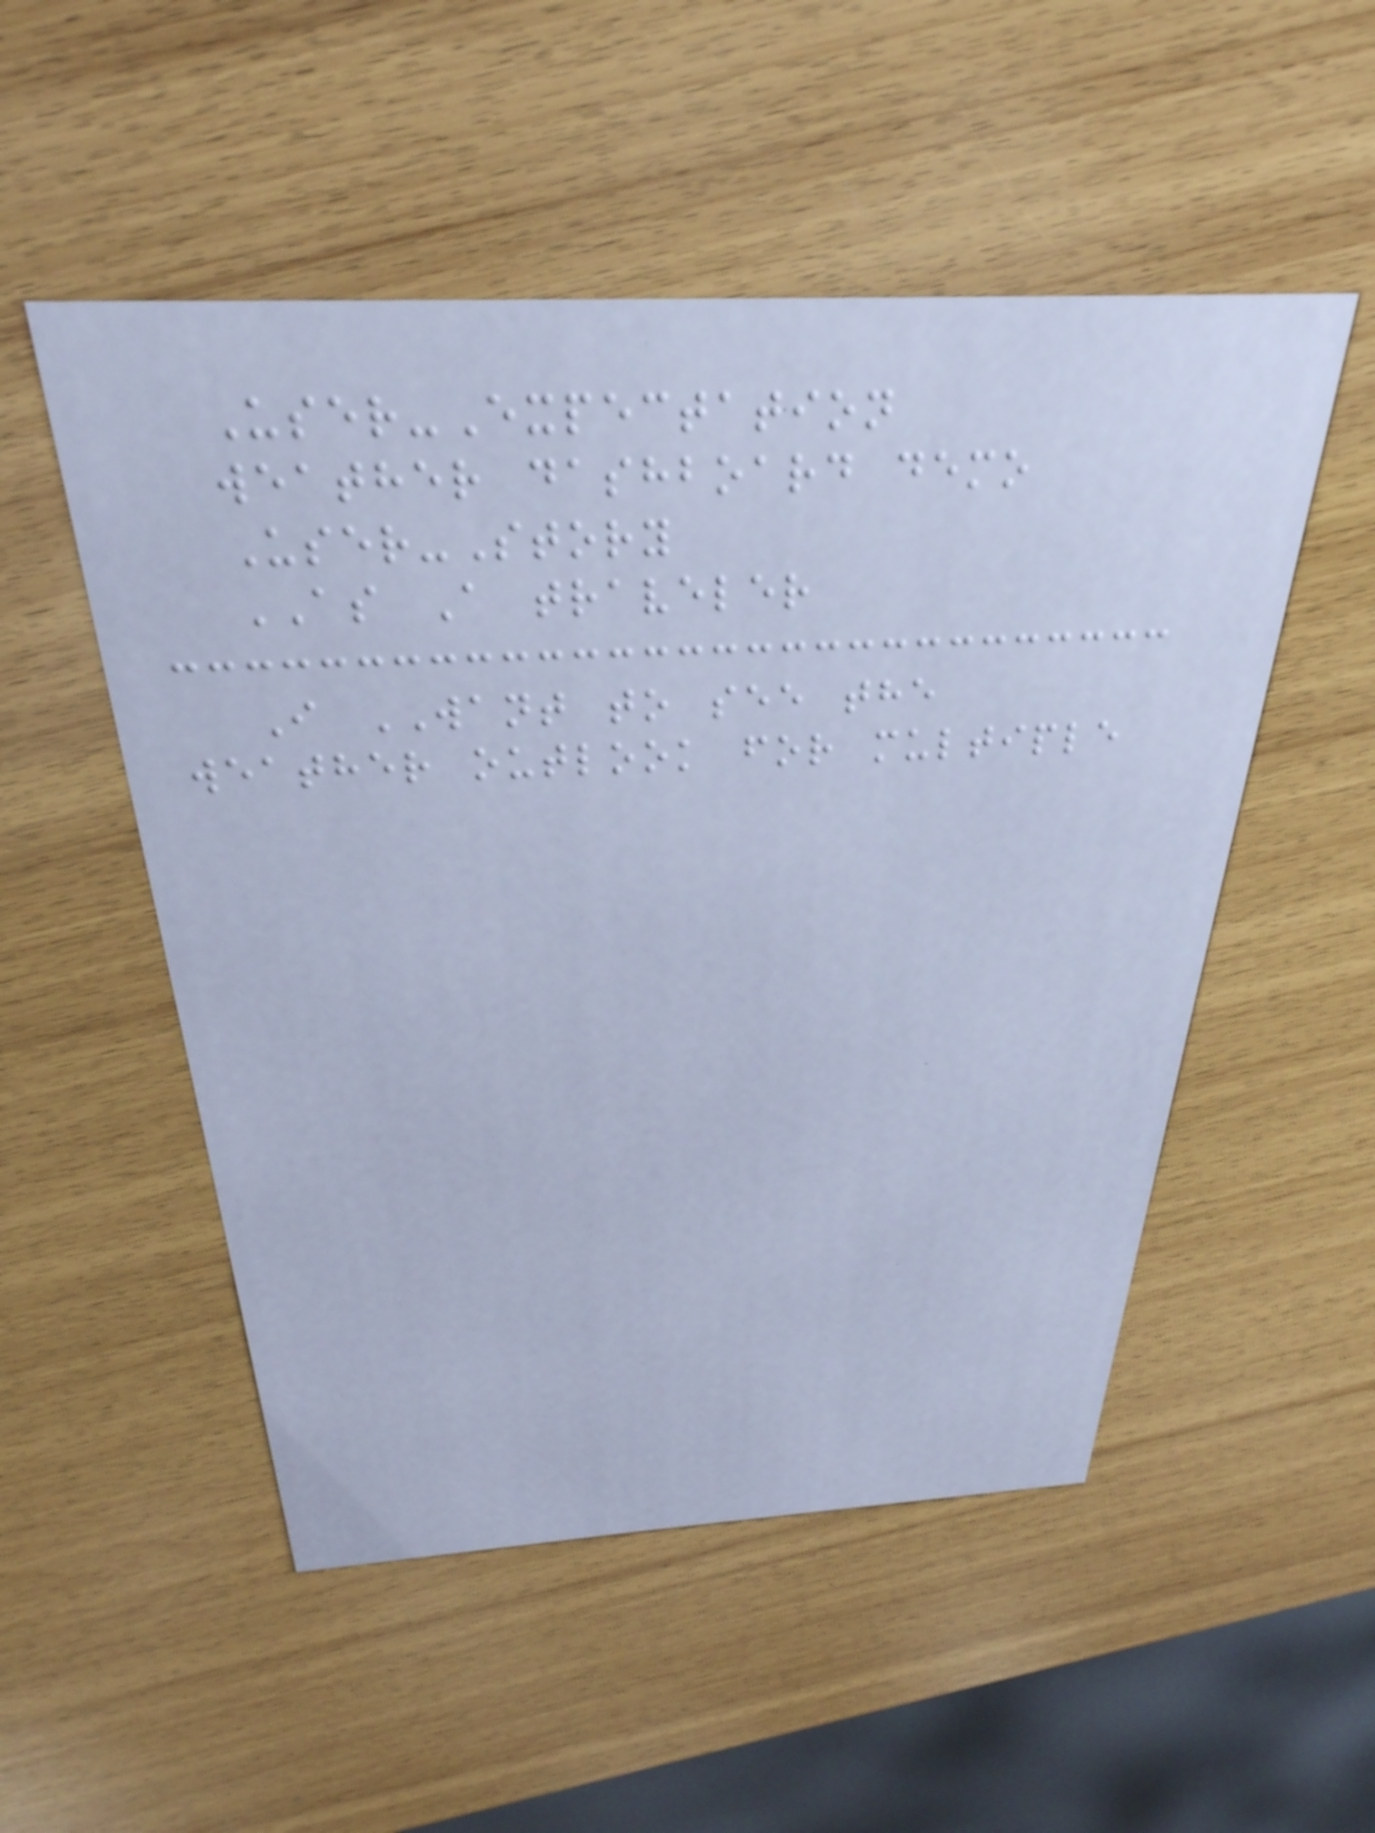User-Expectation
weather dashboard demo
User-Story
AS A traveler
I WANT to see the
weather outlook for multiple
